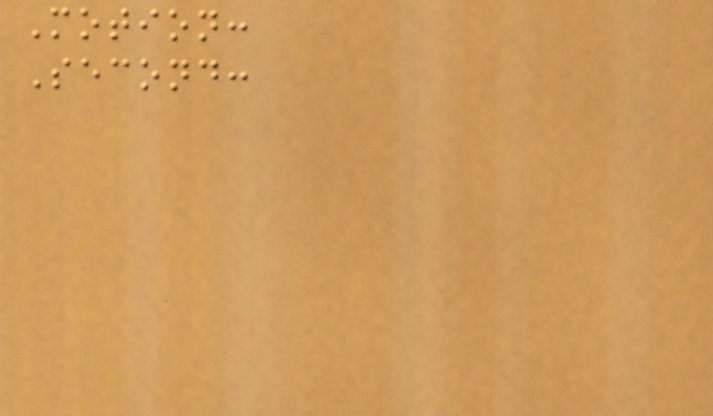Motion:
Second:
